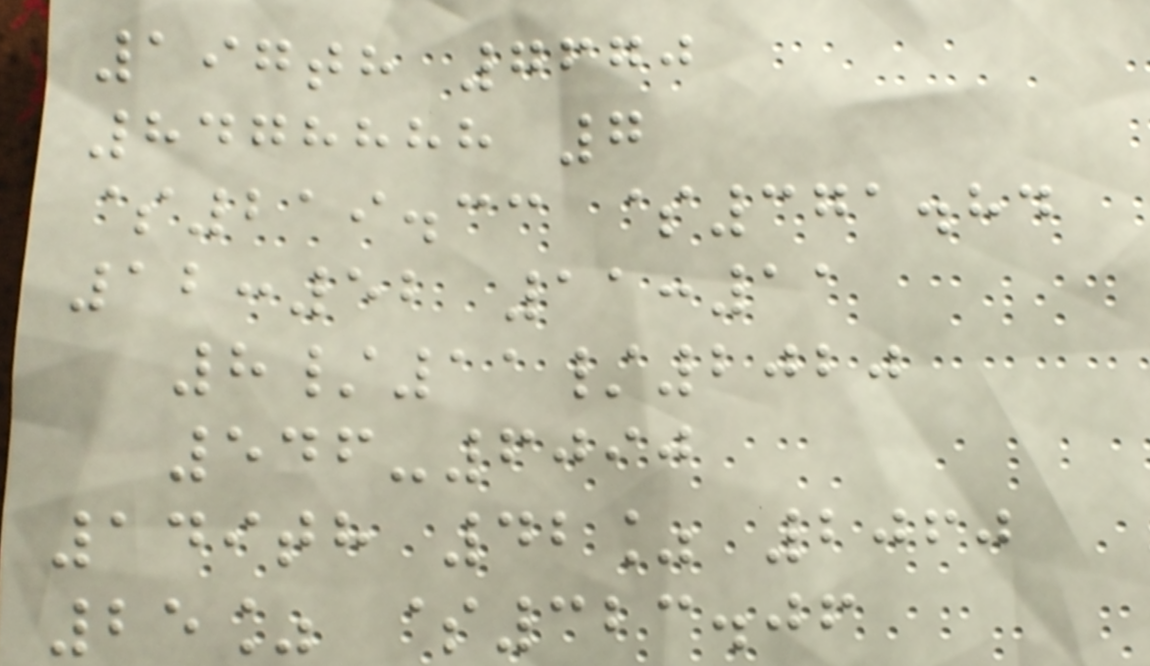197th 7670
8478888 7
$219.33 $371.84
12:52 11:11
8/11/2020
546-6090
149th 42% 2060
25% $323.06
